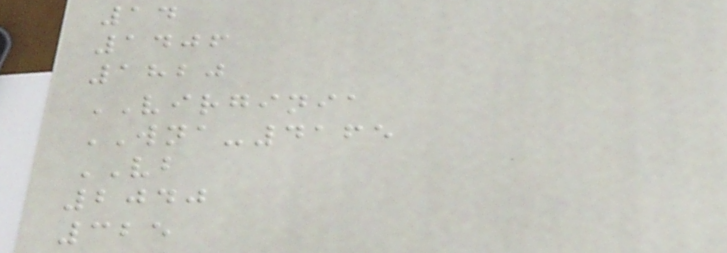14
1406
1820
VIRGINIA
WNA-4165
VB
2040
325
